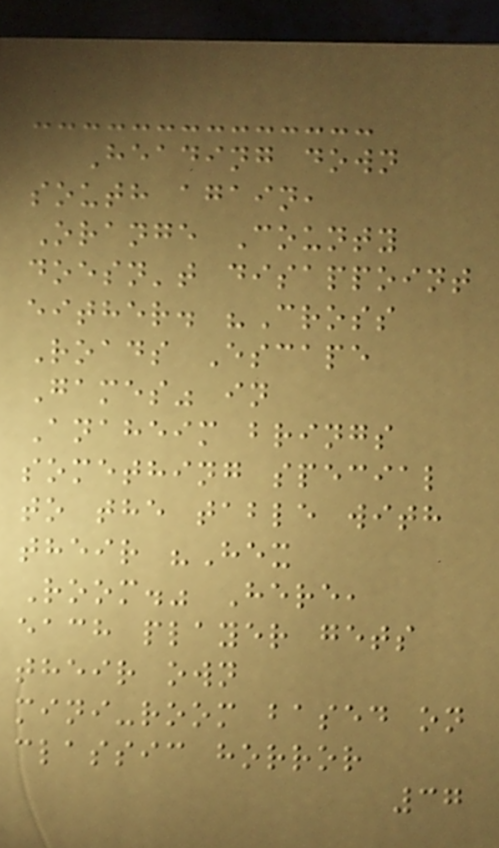Heading down
south again,
Orange County
doesn't disappoint
either. "Cross
Roads Escape
Games" in
Anaheim brings
something special
to the table with
their "Hex
Room." Here,
each player gets
their own
mini-room based on
classic horror
37
